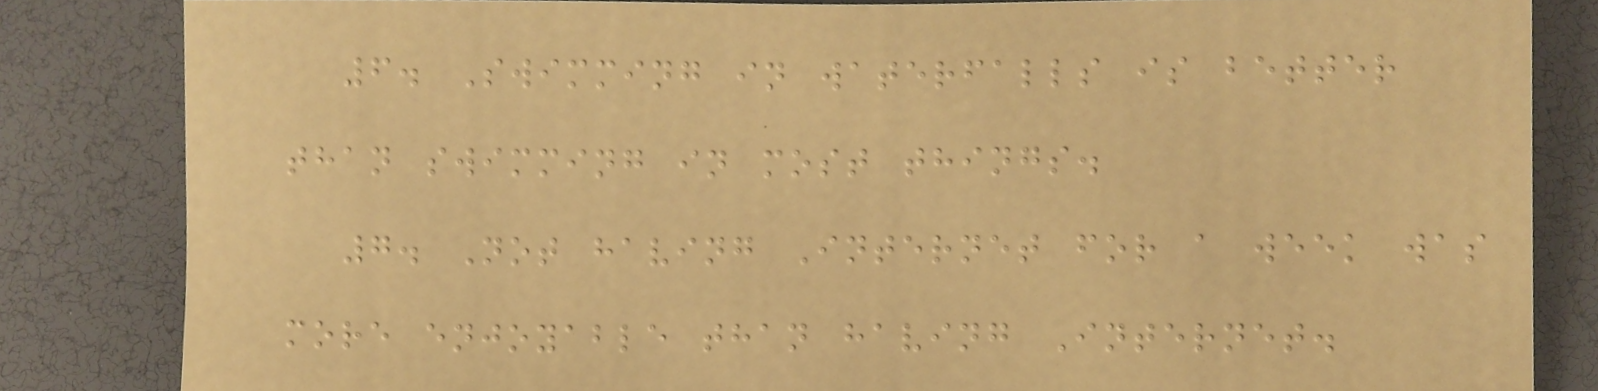6. Swimming in waterfalls is better
than swimming in most things.
7. Not having Internet for a week was
more enjoyable than having Internet.
